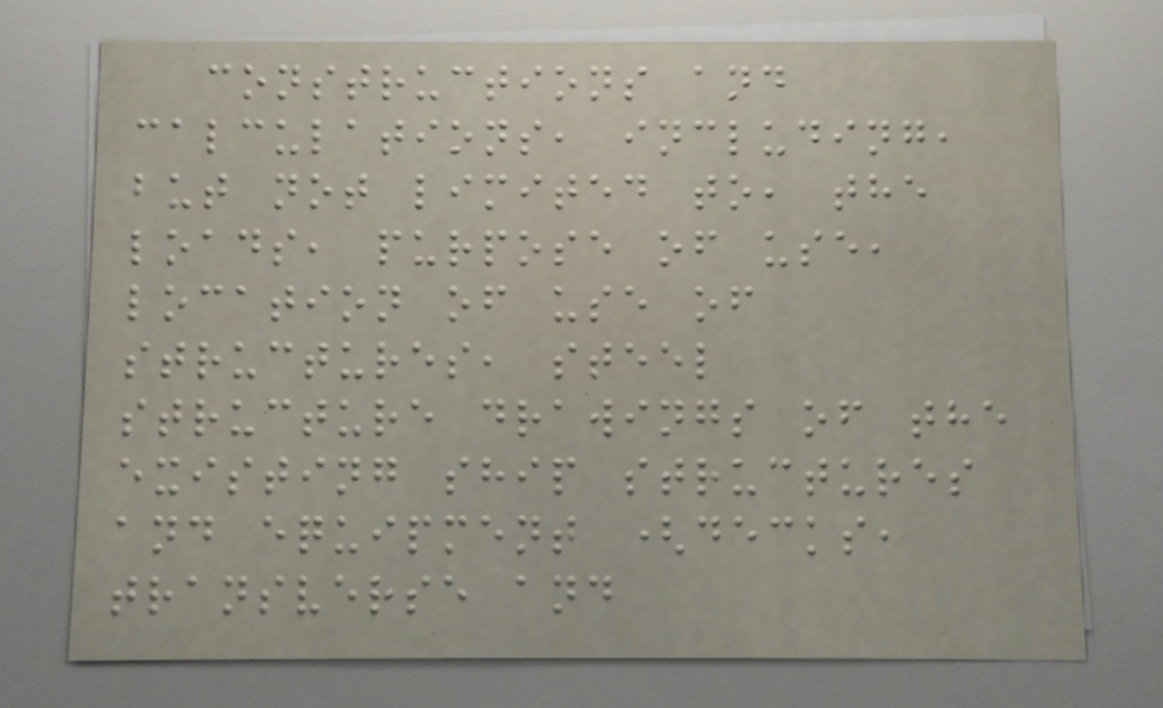constructions and
calculations, including,
but not limited to, the
loads, purpose of use,
location of use of
structures, steel
structure drawings of the
existing ship structures
and equipment (decks,
transverse and
